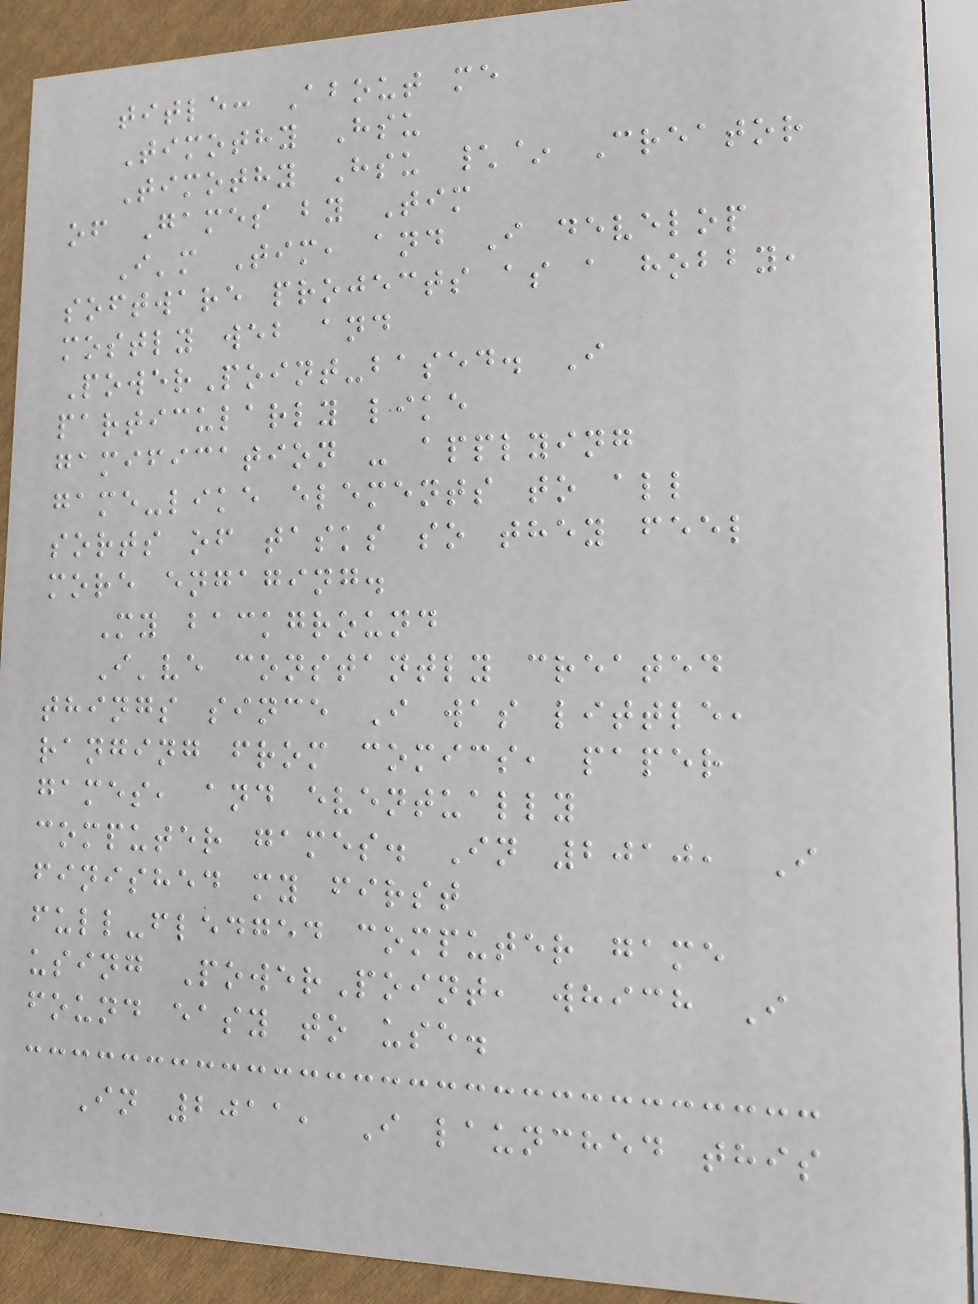title: About me
Timothy Hsu
Timothy Hsu \~ Creator
of Games by Tim
I'm Tim, and I develop
software projects as a hobby,
mostly web and
PowerPoint-based. I
particularly like
gamification - applying
game-like elements to all
sorts of tasks so they feel
more engaging.
My background
I've constantly created
things since I was little,
ranging from comics, paper
games, and eventually
computer games. In 2010, I
finished my first
full-fledged computer game
using PowerPoint, which I
found easy to use.
In 2011, I launched this
